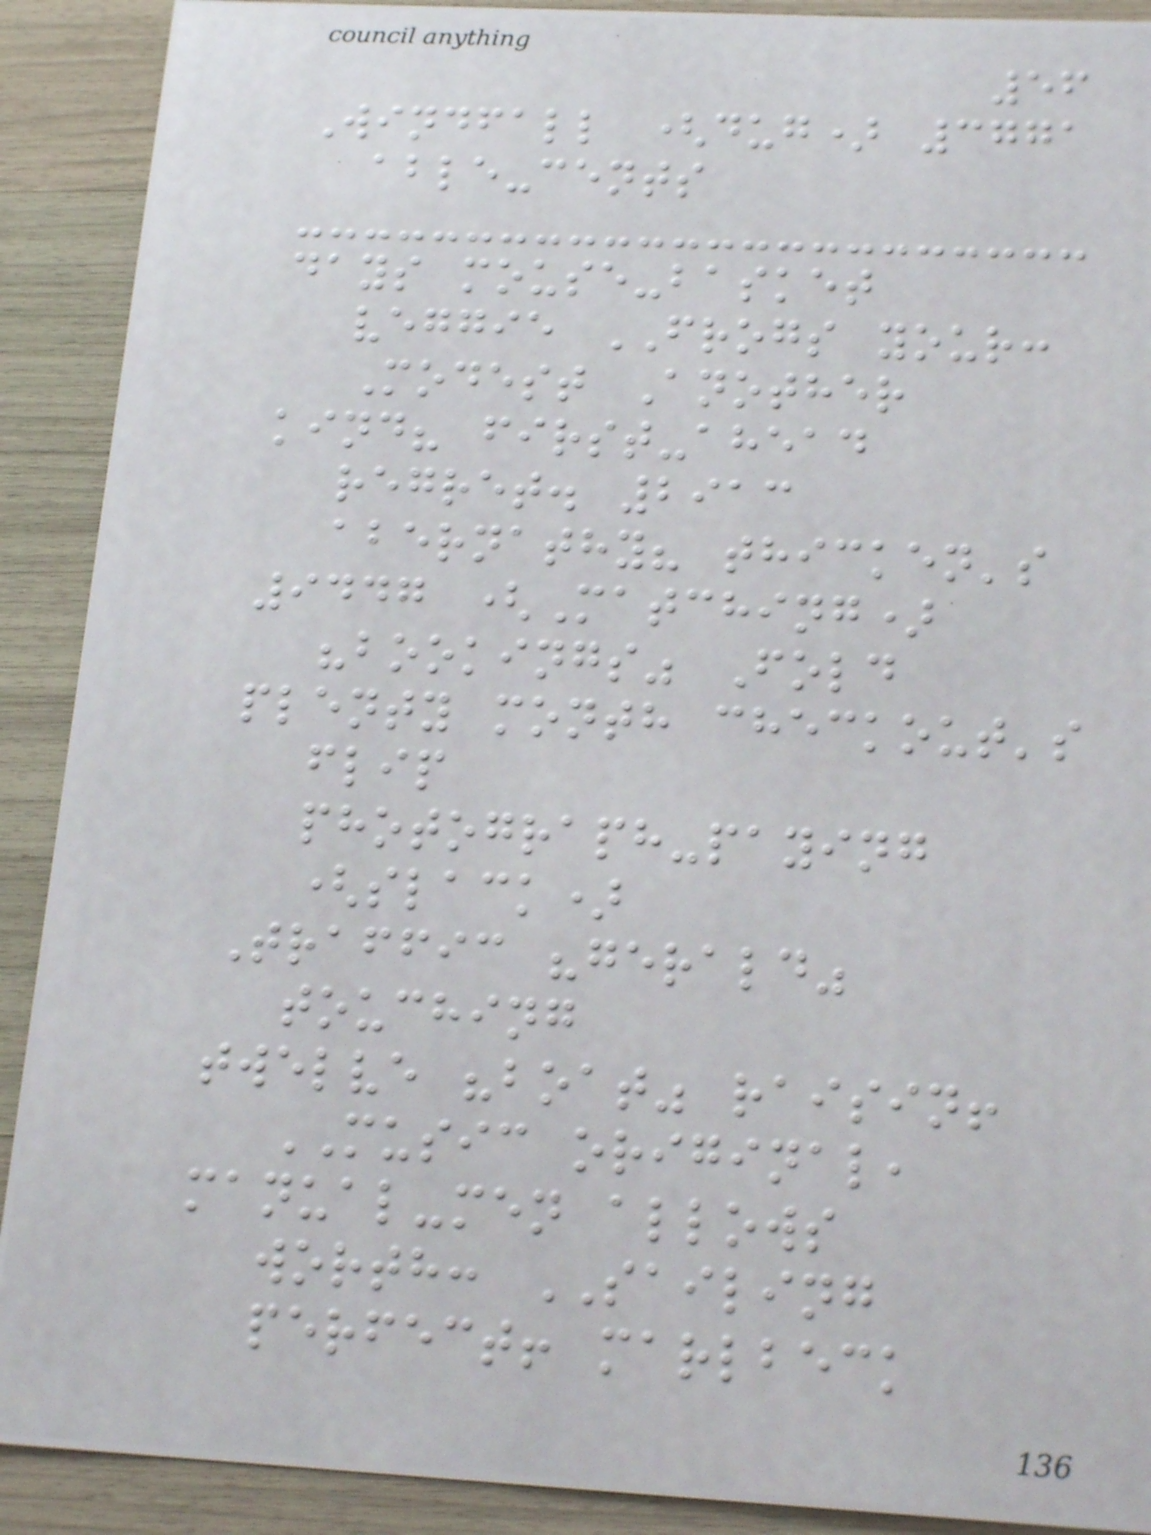56
Windfall (dug) 3771
able-cents
days mouse-basket
veggie FROGS your:
Modest Another
kind? first-ahead
regret. 2913
abernathy? thicken's
9447 (Matching)
"bookings" Fold
plenty month checkout's
flip
photograph-paying
(slack)
Traffic "gerald"
touching
twelve "boat" raisin!
MUSIC original,
manual-men allows
worth: SAILING
perfect! marlbeck
